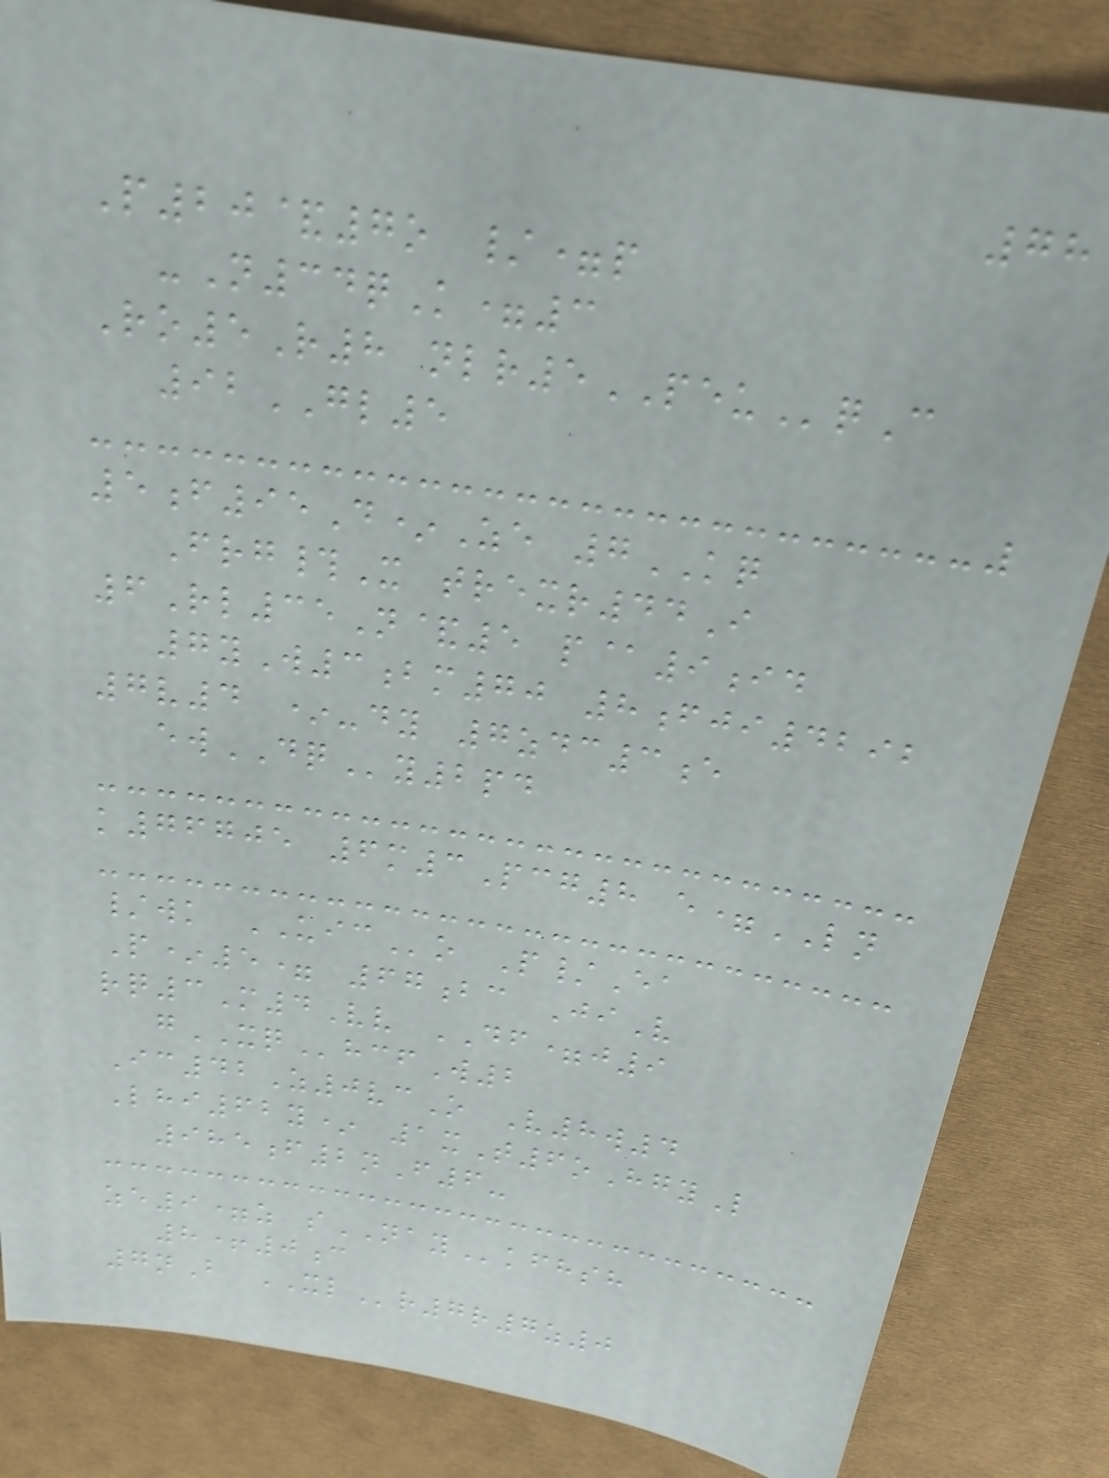78
P20&7o /=p
-N34qK=3
Ro5R8 nlr5PEUqC
92GL5
5f95D*Ze 7KQ
Frg#X trexr44I
6Rl35N&5 p@9id
7yW3bm70 8fji4292
7v4 *-dy 7zdc3e
ewDQy2pd
k76705 6m3Pcg8 e=LN
/wk UICo P/Ea
P*5= 67bc JiV
rq3M4Vv DF=j9
gXQhcfW2
Ic42Z0vcO V8w4
Lhi62y* 1xT6oHgyL
985f2nF6-
ze9=z sNAYkfhsh
8+0c
7nB XLr7r7z0
